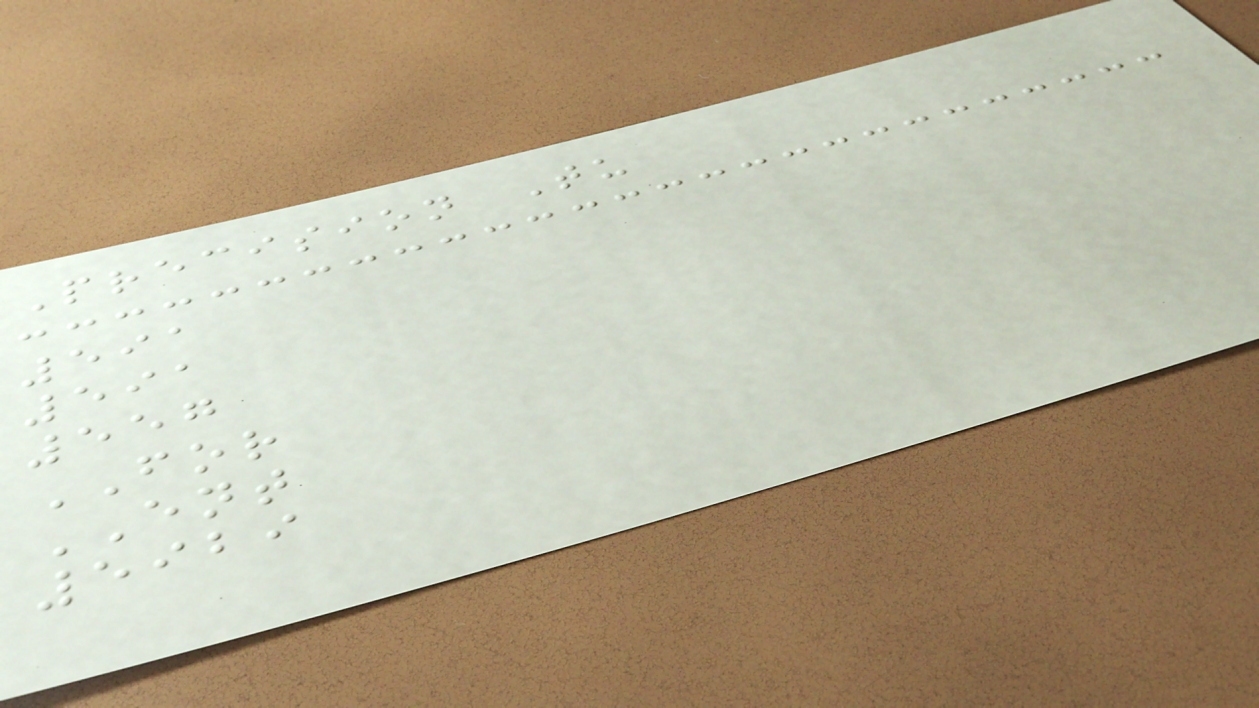Precision Tu
591
591
557
FOR
ENT
5929
